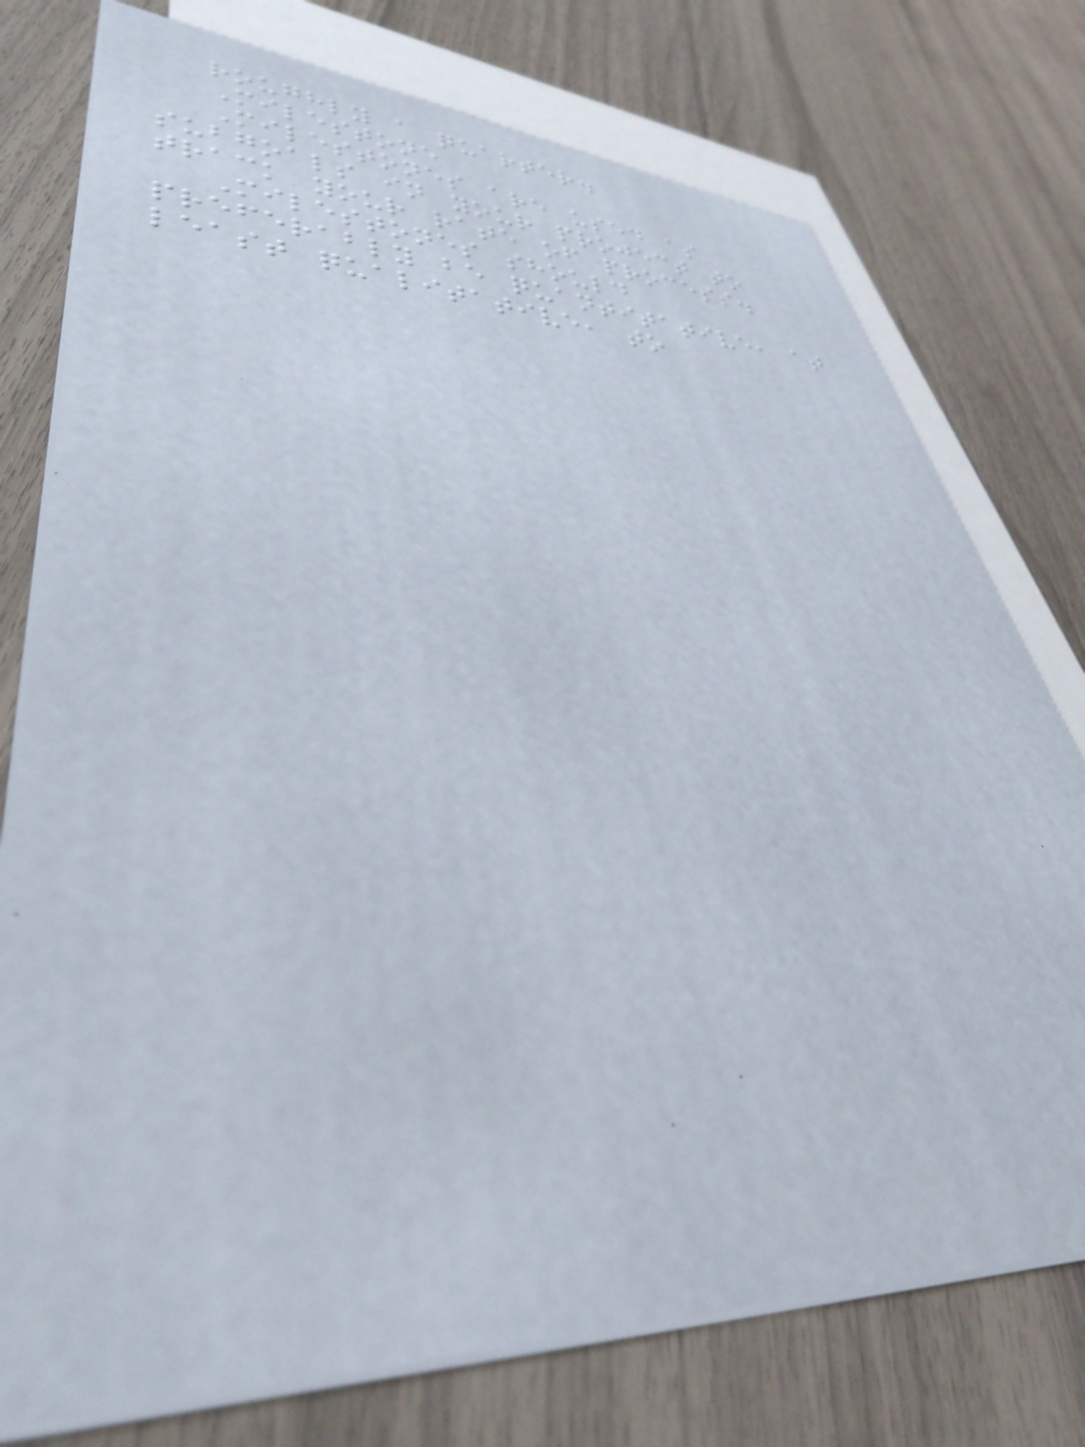roughly a quarter.
Milestone
Milestones are used as
subgoals in your project to
track your rate of process.
Milestones should
preferably be quantitative, at
least qualitative, to
